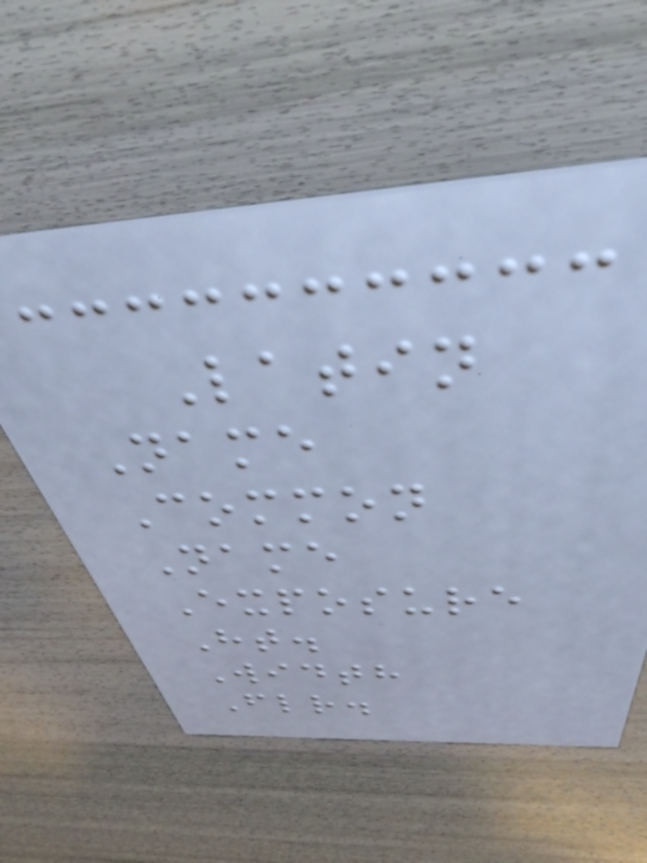Latin
Name
Common
Name
Exposure
Ht.
Width
Flr.
